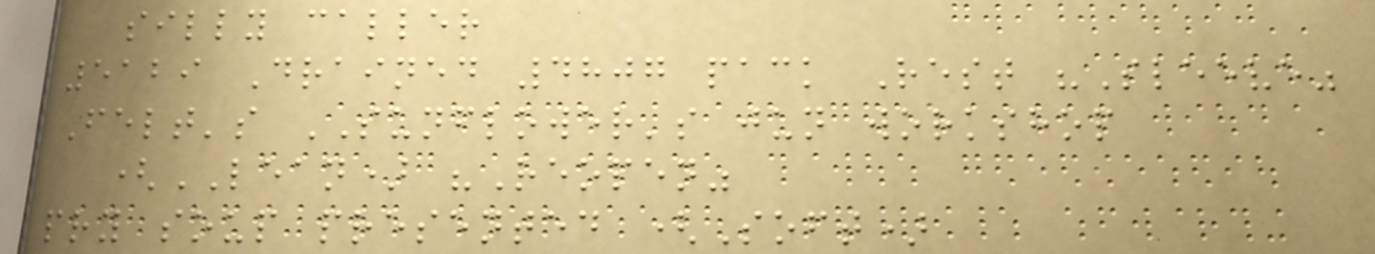silly caller
5129 Drained 4807 pack Rest "Sleeve"
Felt's SUNFLOWER's jun workshop
(LEAN) "Reopen"
pry soup presented (Soft)
